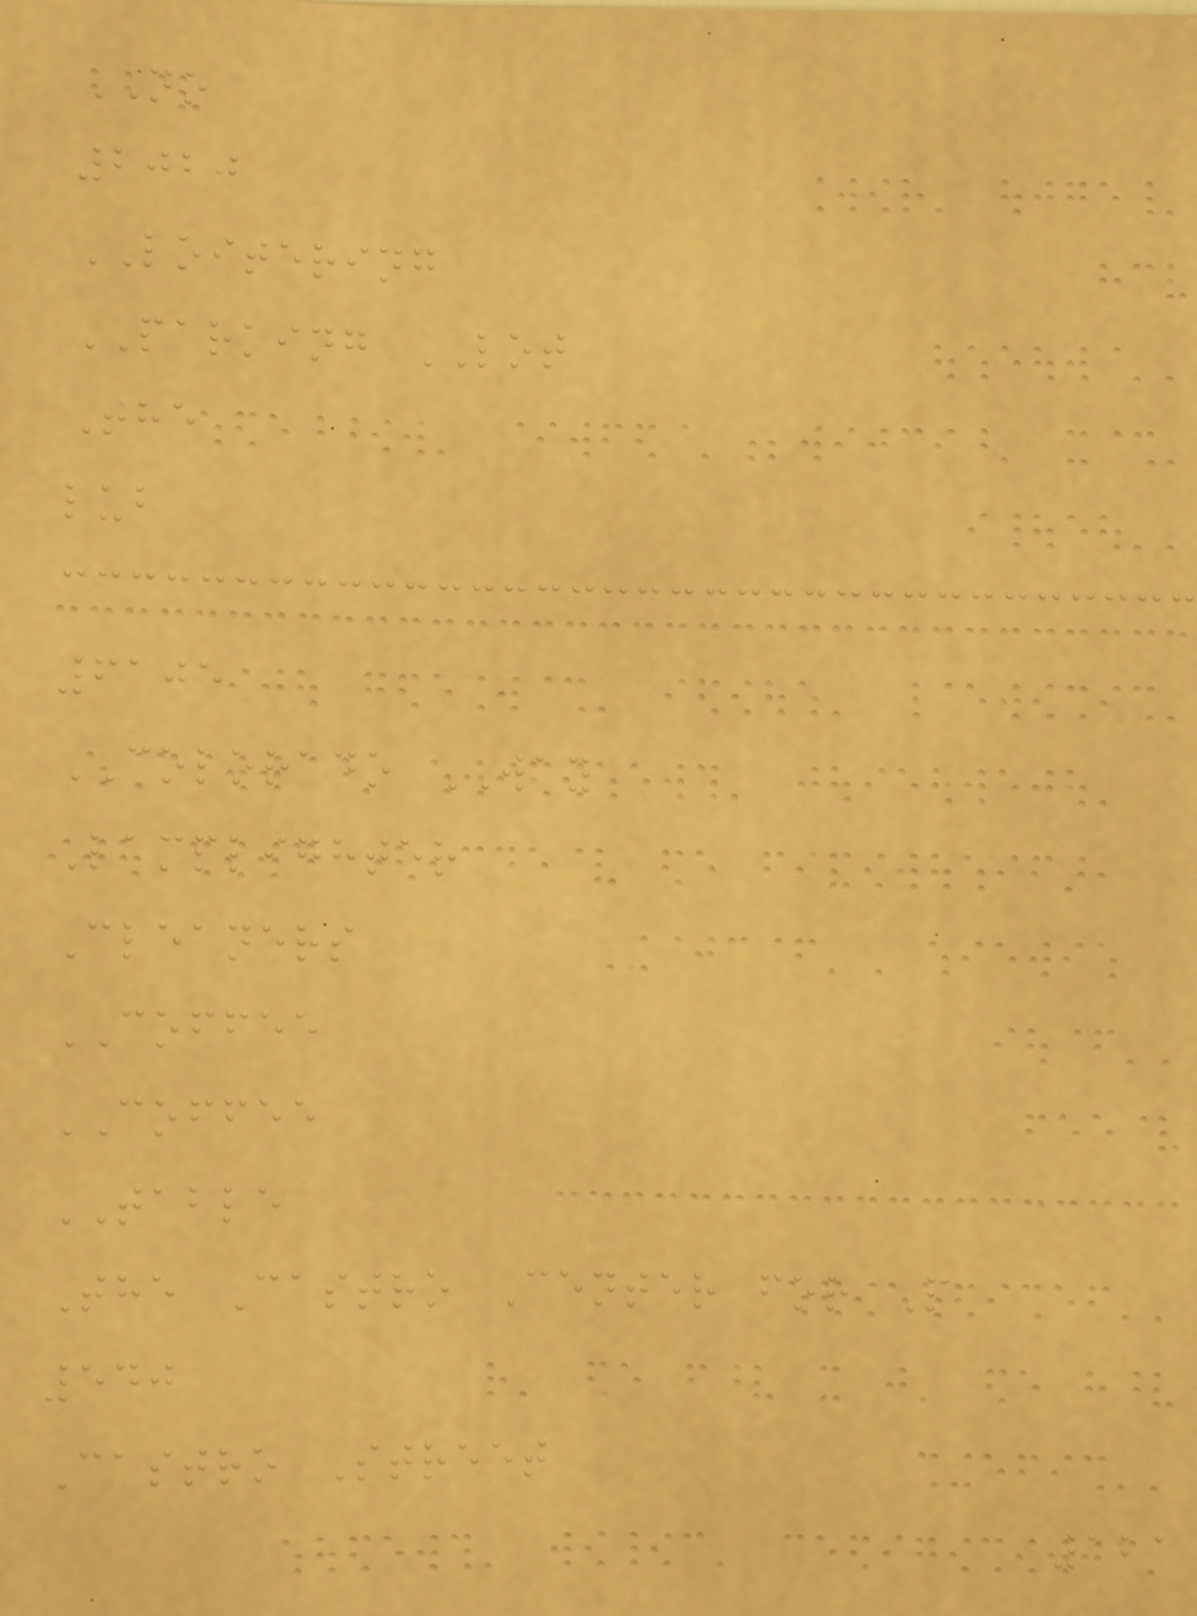NO
2020
LOITERING
PARKING LOT
The
lub
6105
COLORADO WAY
Lamplighter
Cleaners
COFFEE
COFFEE
TABLE
The Castro Center for P
540
Castro Street
121
